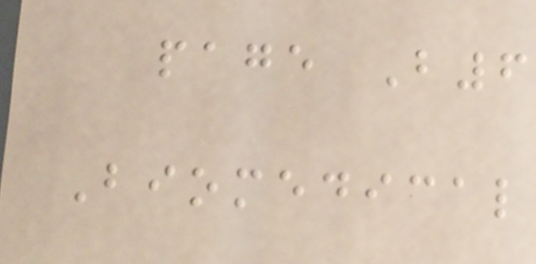page B6
Biomedical
